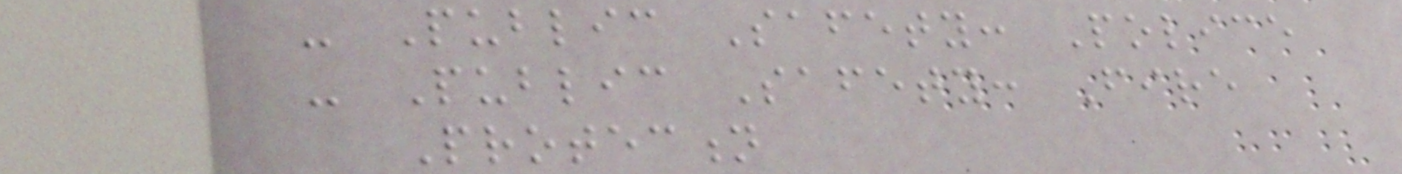- Public Safety: Police
- Public Safety: Fire
Protection
